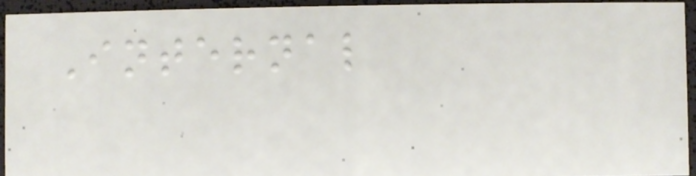Internal
